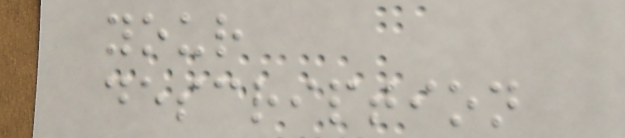your
description
